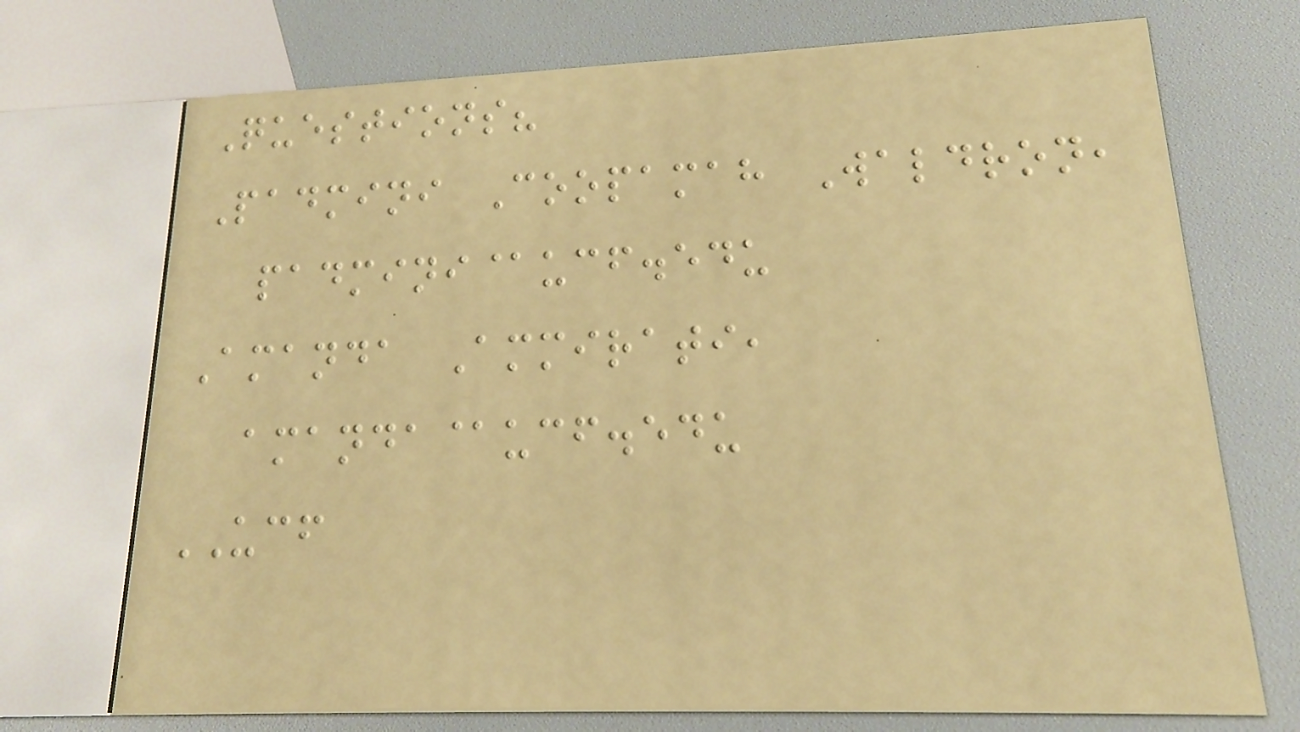Questions?
Padmini Coopamah Waldron,
padmini@ucf.edu
Amanda Ammirati,
amanda@ucf.edu
UCF
